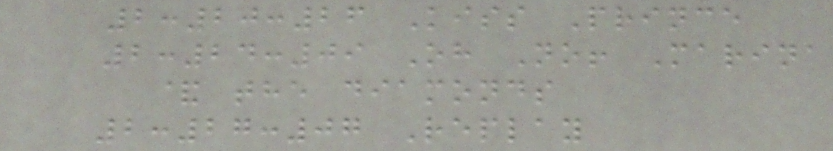2:20:26 Kiss Prince
2:24:09 Oh No! Marina
& the diamonds
2:27:07 Replay
